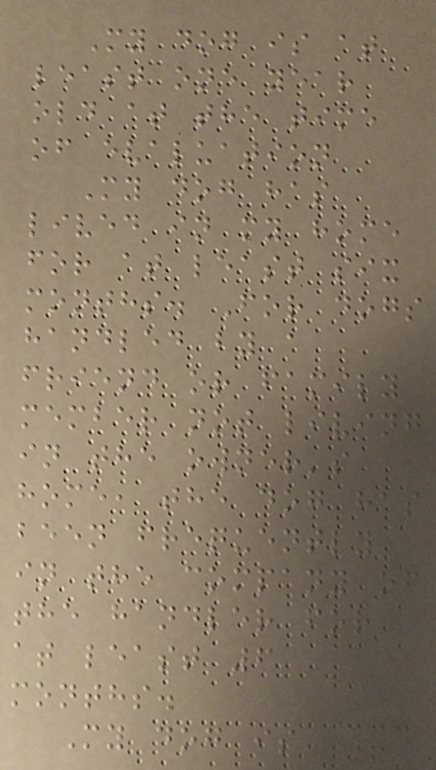My dog is at
least one year
old at the time
of evaluation
My dog has
lived in my home
for at least six
months. For dogs
handled by a
friend or family
member not living
in the owner's
home, the dog has
been frequently
in the company of
the handler for
at least 6
months.
My dog is
